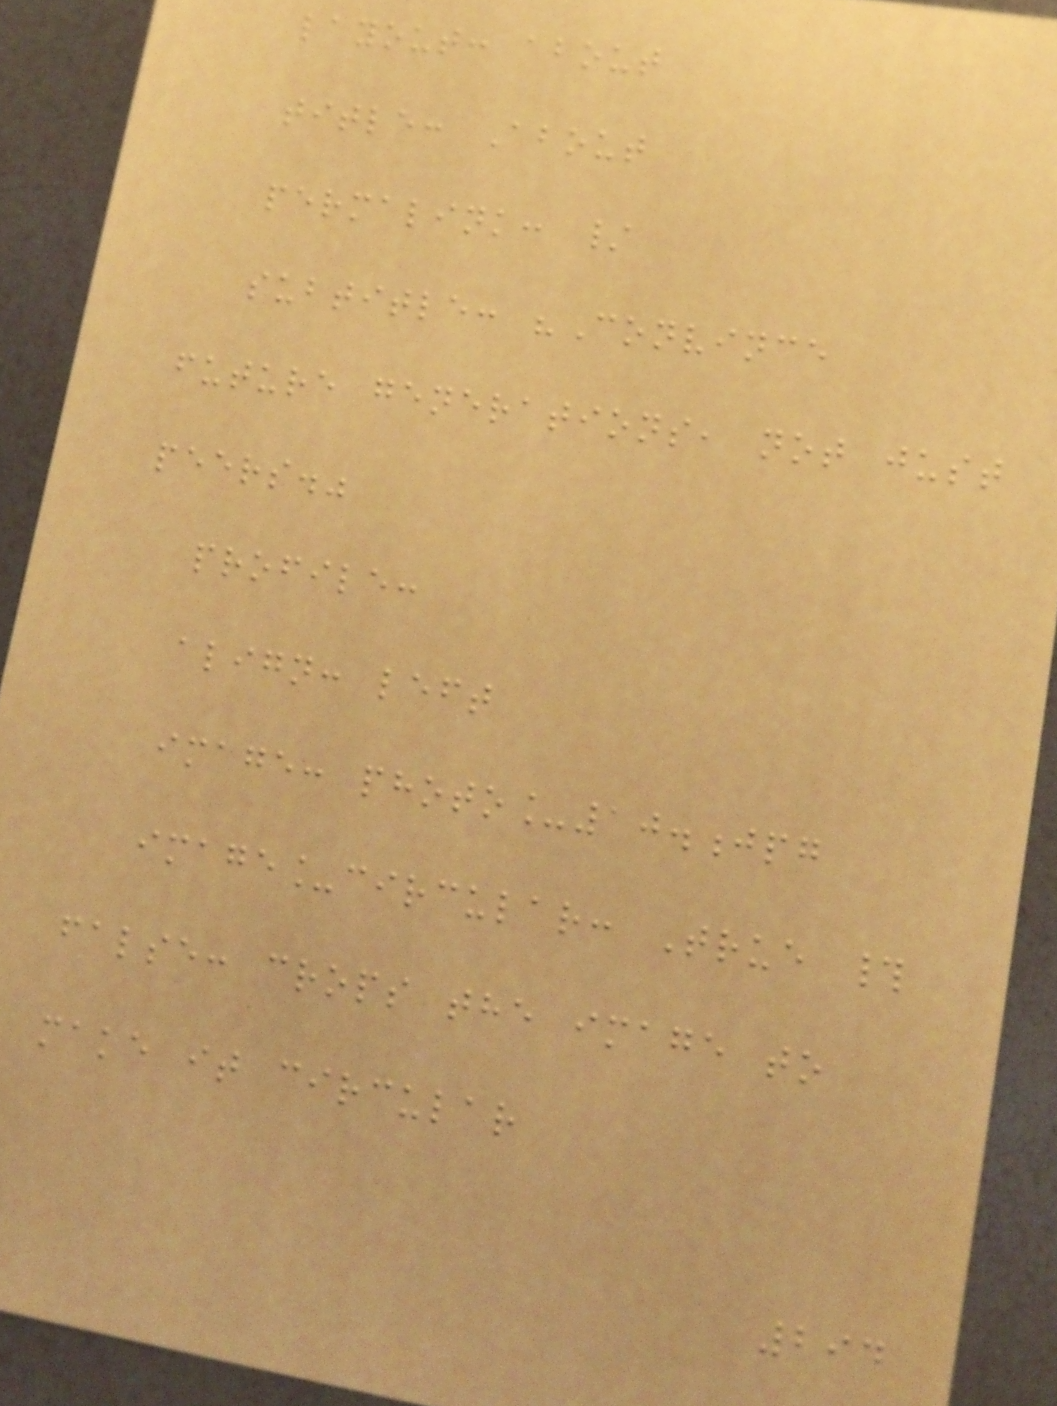layout: about
title: About
permalink: /
subtitle: "Convince
future generations, not just
peers."
profile:
align: left
image: photo_10.jpg
image_circular: True #
false: crops the image to
make it circular
294
